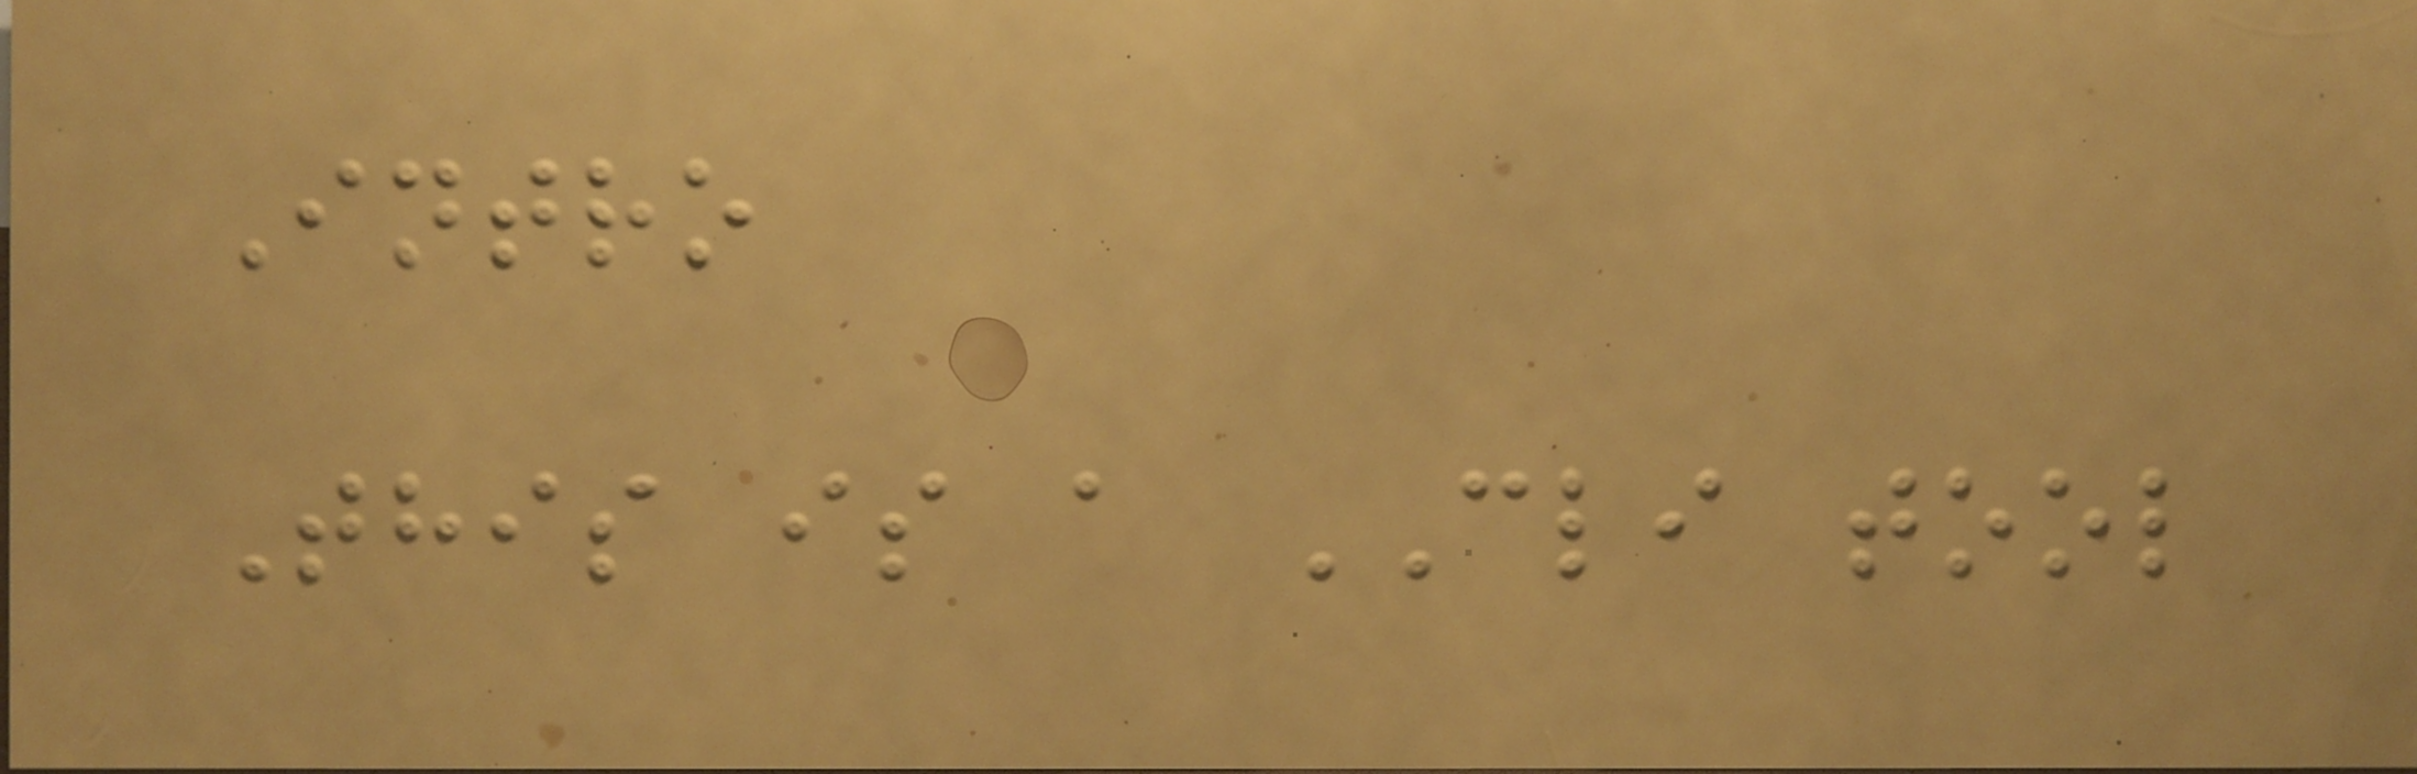Intro
This is a CLI tool
